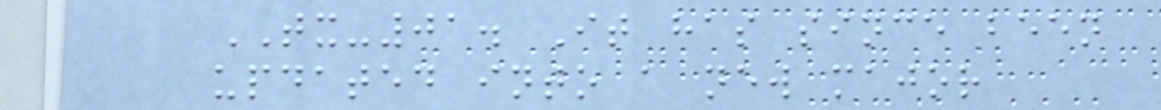TX-01. It has since been
updated into a new major
